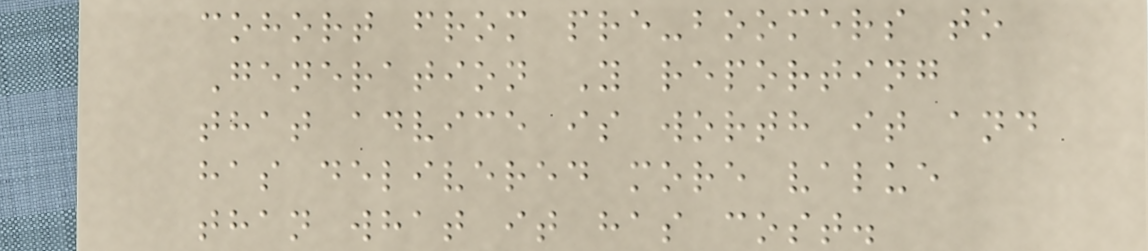cohort from pre-boomers to
Generation Y reporting
that advice is worth it and
has delivered more value
than what it has cost.
